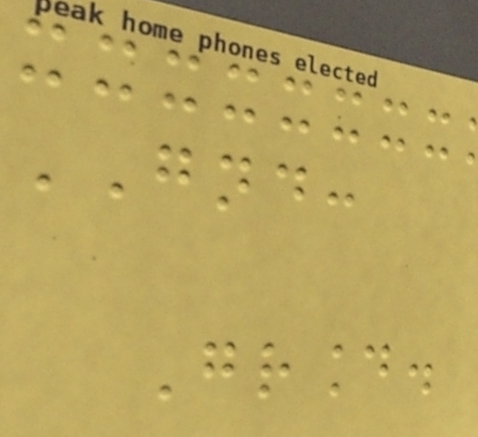GND:
Ground.
